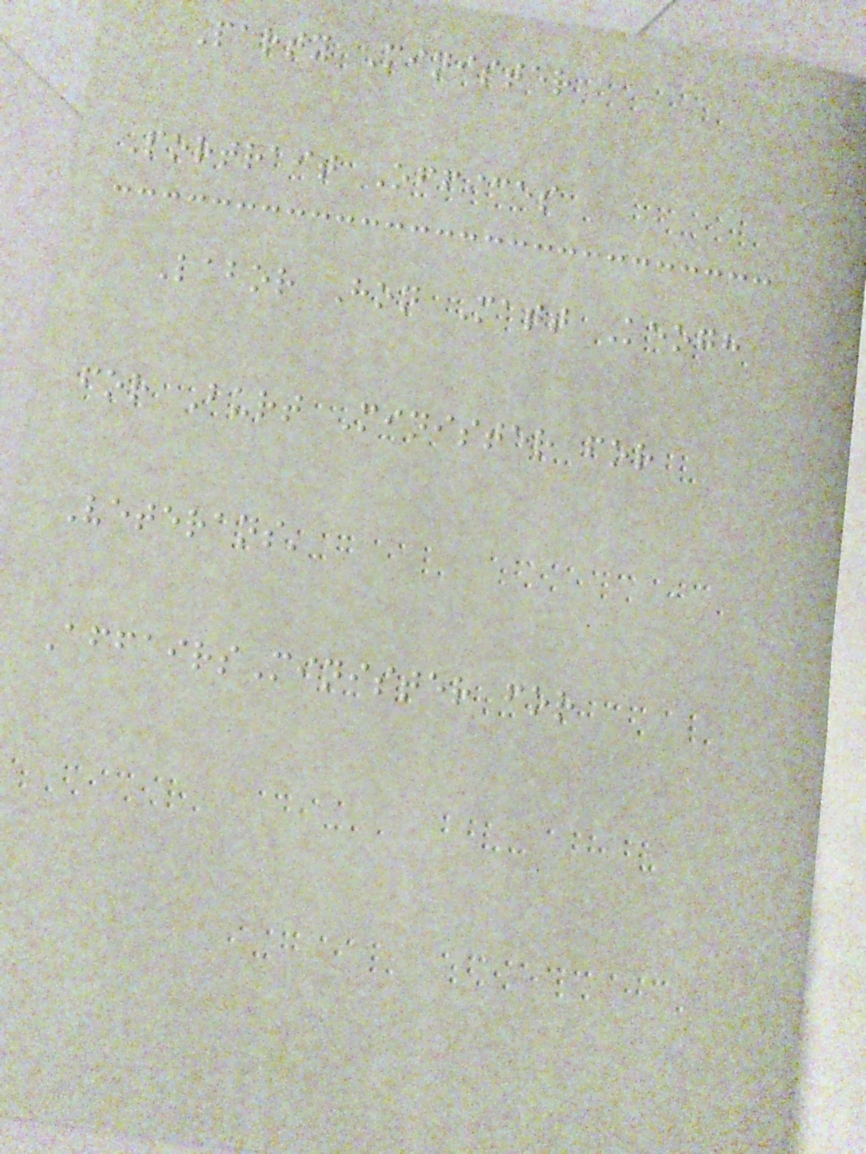Party Minister
Portrait Offices
Labor Hon Matt Keogh
for Burt Minister for
Veterans'
AffairsMinister for
